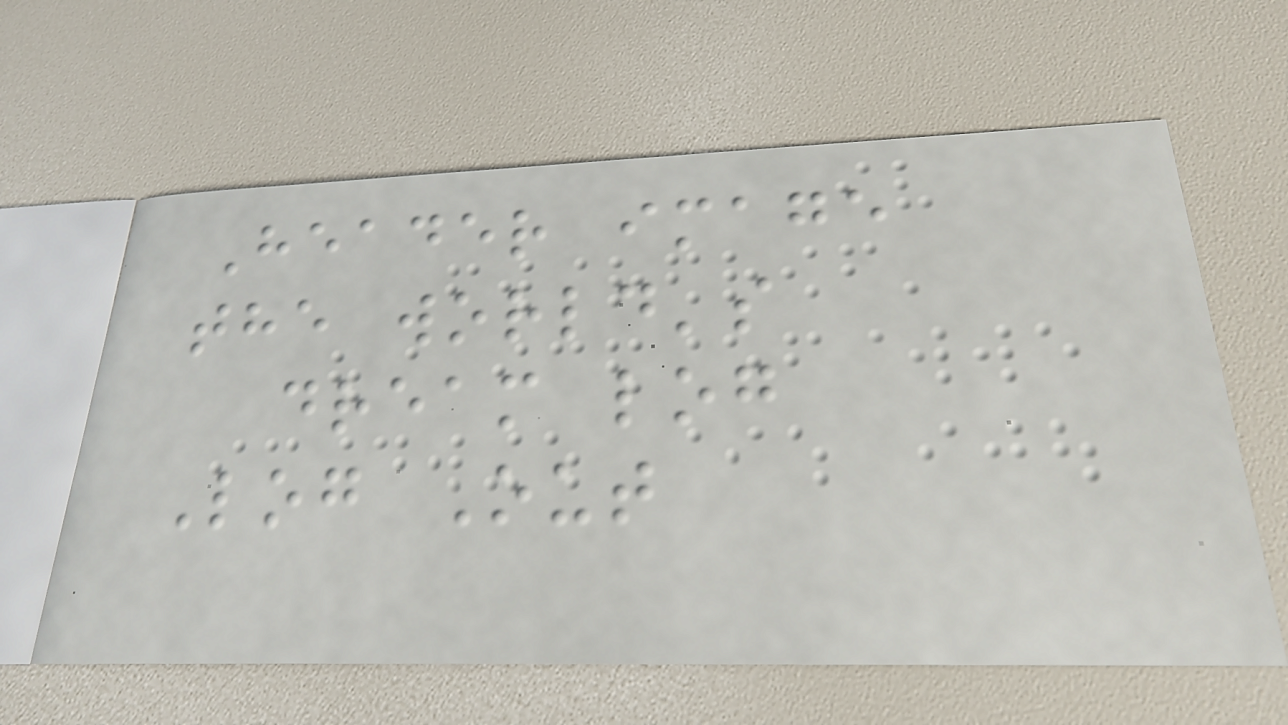Header image
the world's
dream log
Log Out
